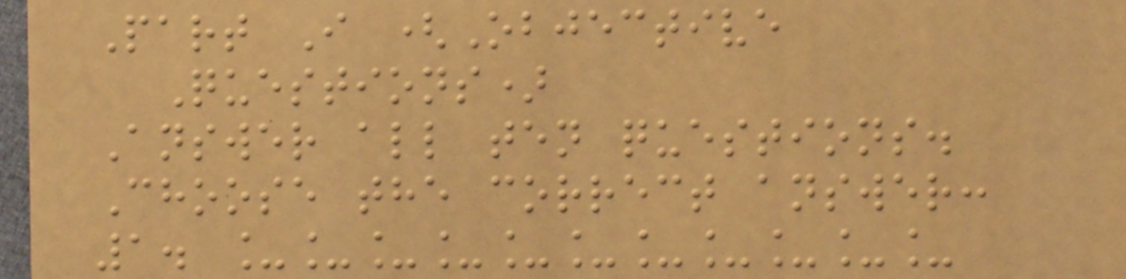Part I (Objective
Questions)
Answer all ten questions.
Choose the correct answer:
1. ___________
